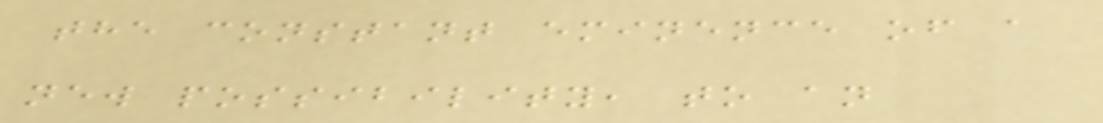the constant eminence of a
new possibility, to an
